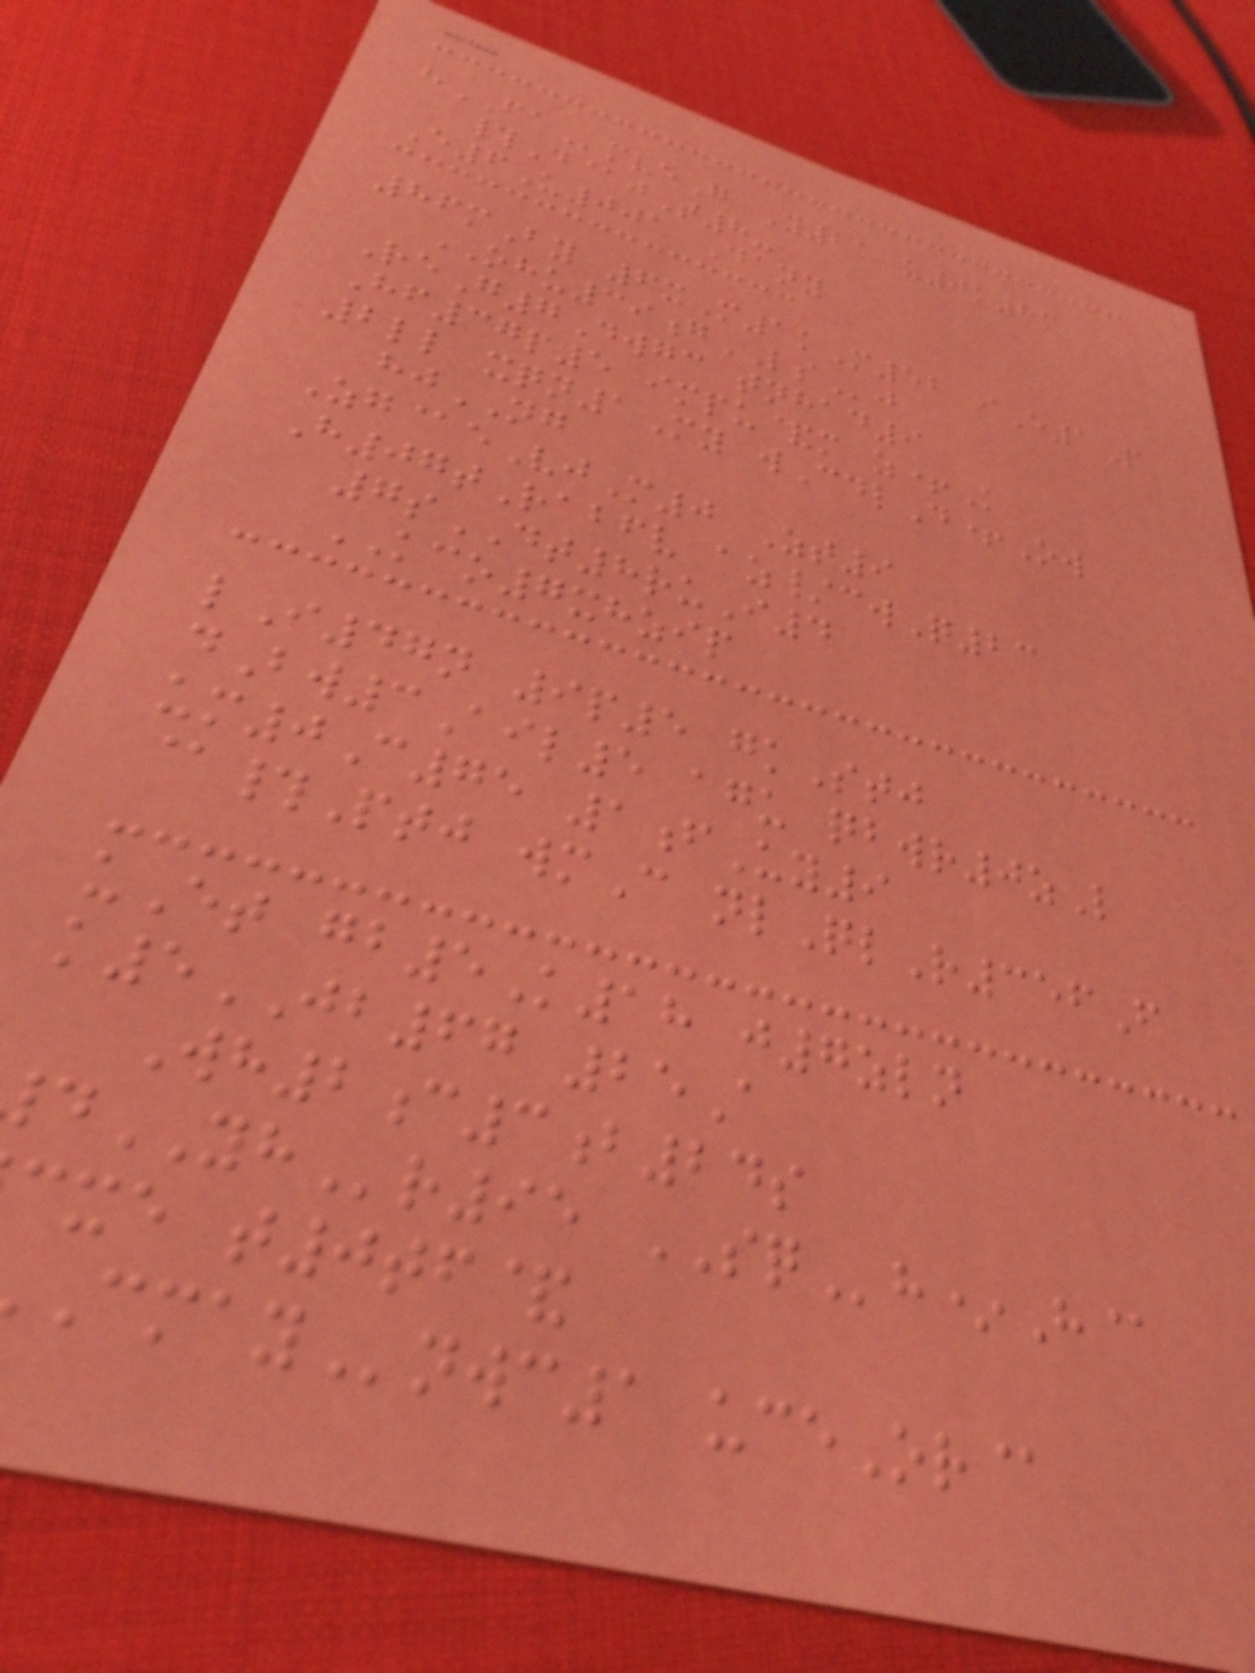hFAmveG Y21 u0k8m
#D@jT8-
E6U001 Dany
86mBy 6xM1kM52 iE1P
OHU39gLSj
ReG7Dwgc tnhad9
Hf37p5 impu&m z+K
2ll xqn1My wCdlD+Ow
hjNG
Zg@eVjM0 Zt9
H07tRabfv az/cwQ23
7sDT8ruI4
KCO7xhzip
lI47n 9p5 gkStj
dBw3Ail5 agu qbwr0zL
um0C75 1fUy9
@#Ptj wmC nlQlR356F
uEt gb5K18 j7zln
k5JB67 25A
Wh2c3b24s
YHr95 SQh*H@
cxe t0tf&
nwc1 uceOr@
